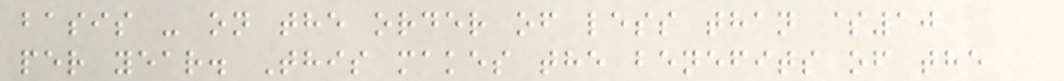basis - on the order of less than $10
per year. This makes the benefits of the
